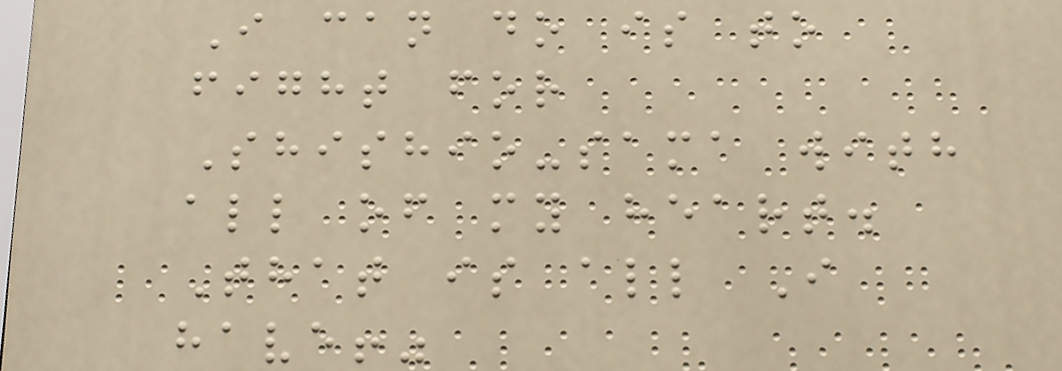I can do is to
fight for
Shishio-sama with
all of my heart.
That is all I
have!"
